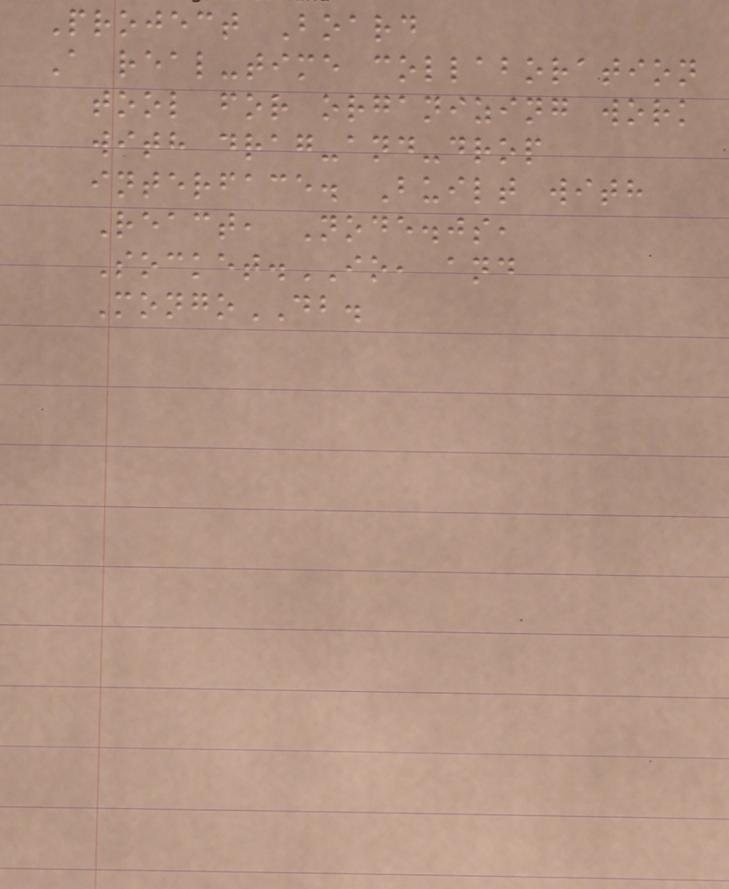Project Board
A real-time collaboration
tool for organizing work
with drag-and-drop
interface. Built with
React, Node.js,
Socket.IO, and
MongoDB.
